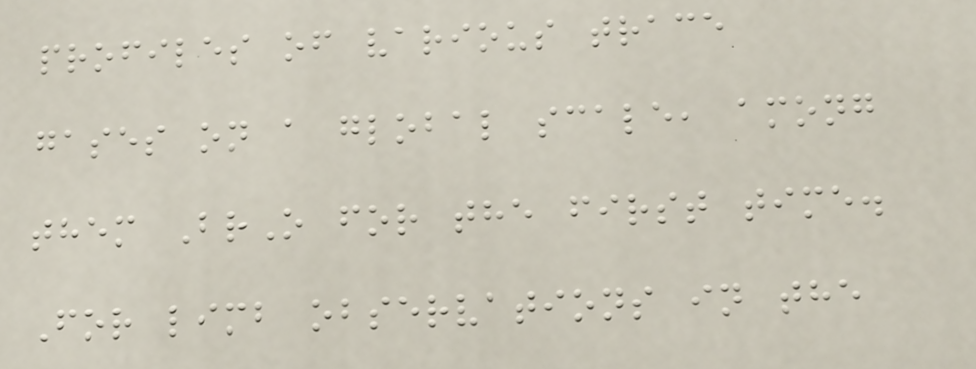profiles of various trace
gases on a global scale, among
them BrO for the first time.
For limb observations in the
